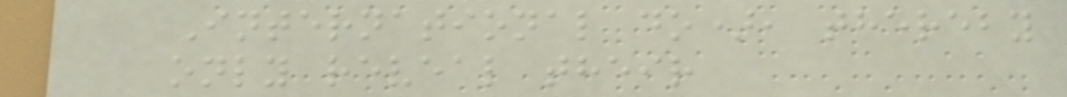International do), thereby
only reveal their
